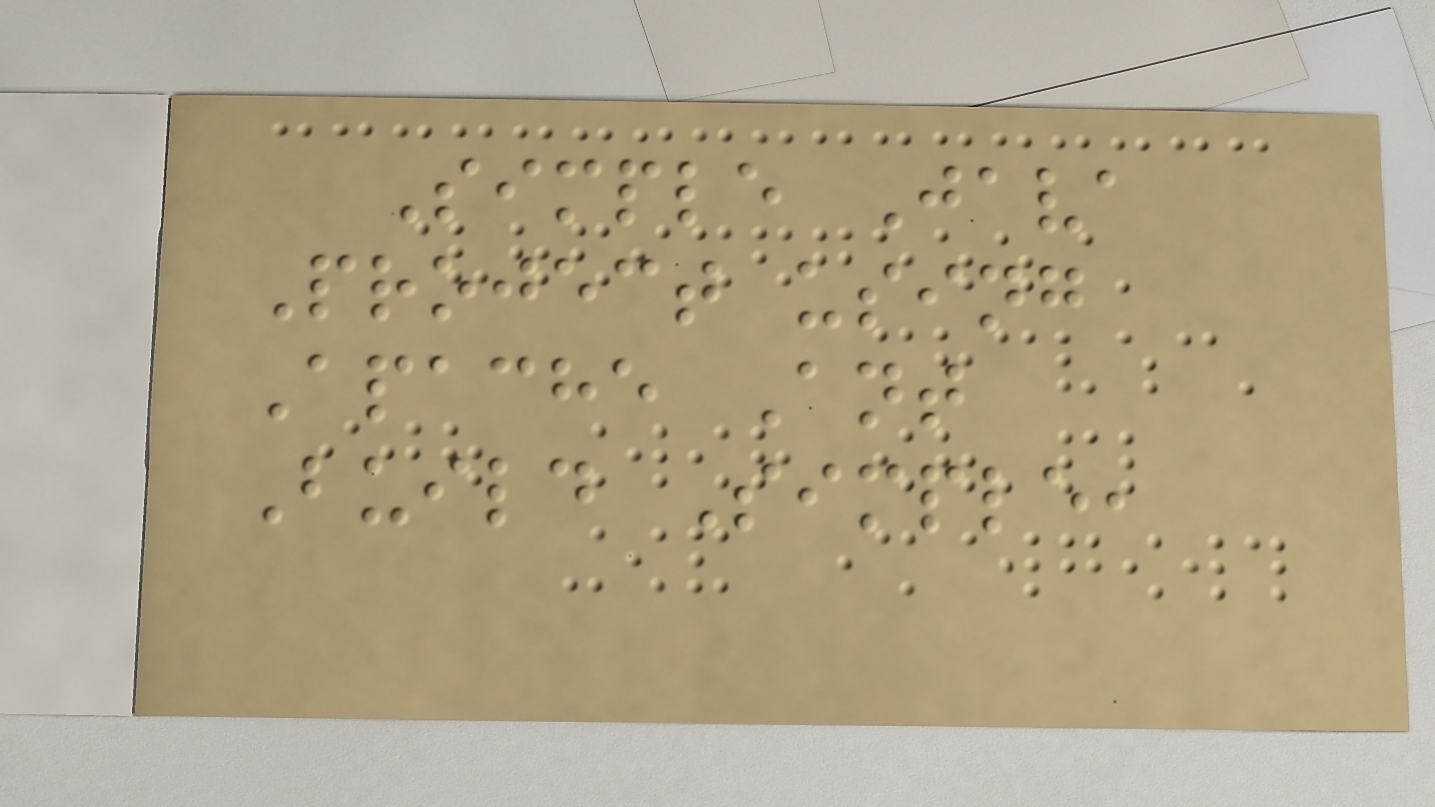Simple Java
Project using
Apache Ant
Build Simple,
